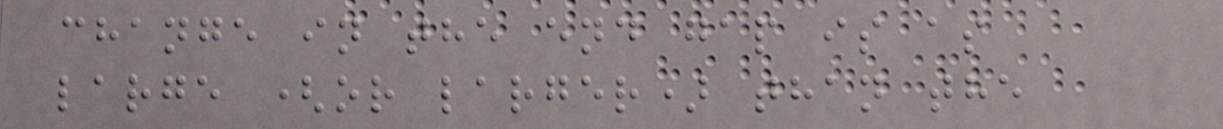change in the end gap is as
large (or larger) than the
